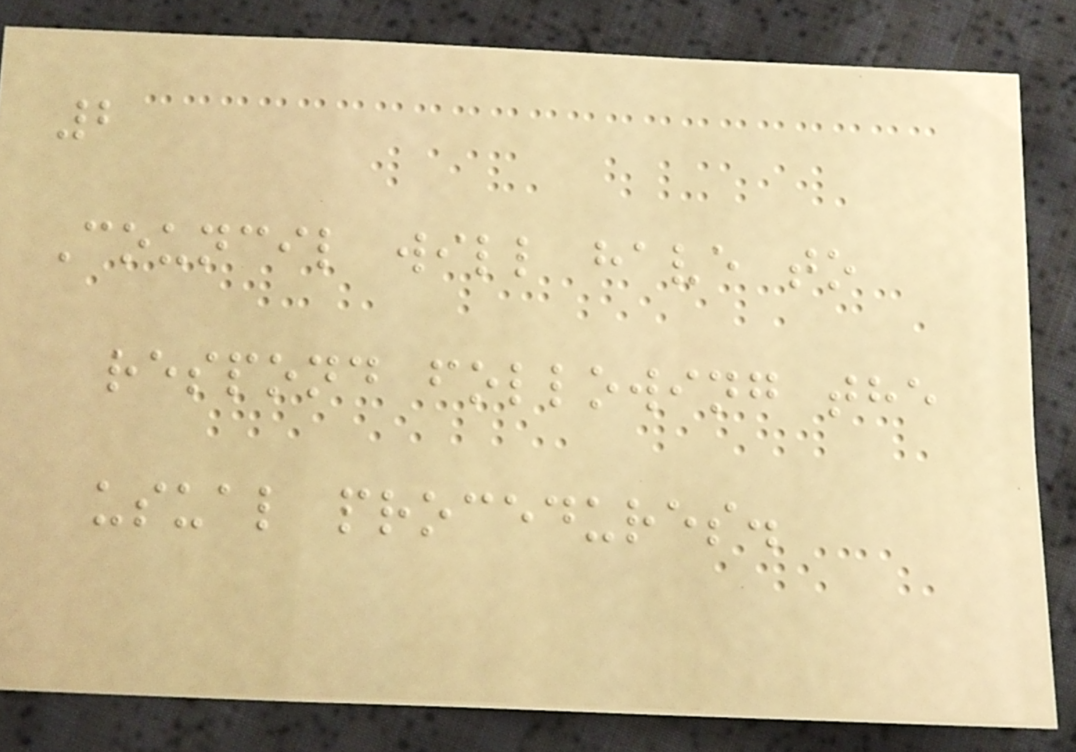2
Council will have to
respond following the
usual procedures.
